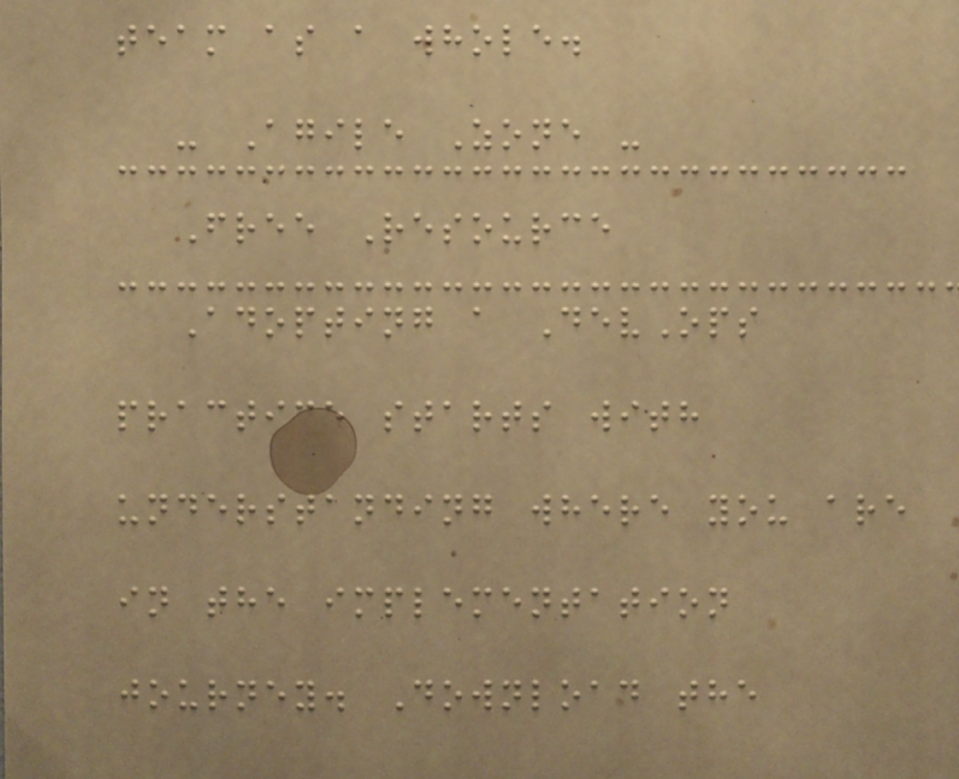team as a whole.
- Agile Zone -
Free Resource
Adopting a DevOps
practice starts with
understanding where you are
in the implementation
journey. Download the
